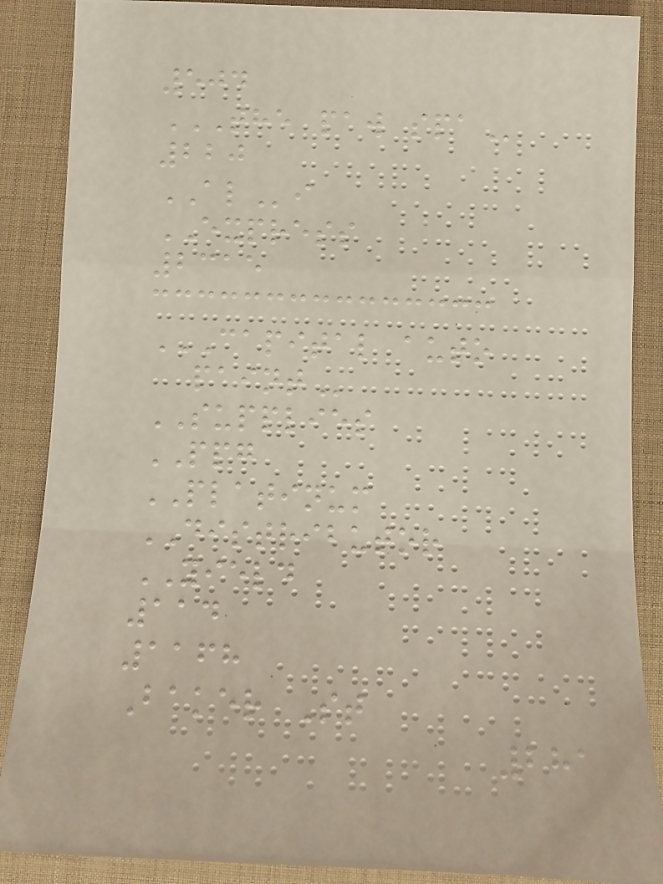504
THE PAW SPA
220
ALi
EXPRESS
2315
CAPITAL AUTO
PAINT
SUPPLIES
PPG
PLATINUM
DISTRIBUTOR
YIELD
114
1168
Baker St
281
